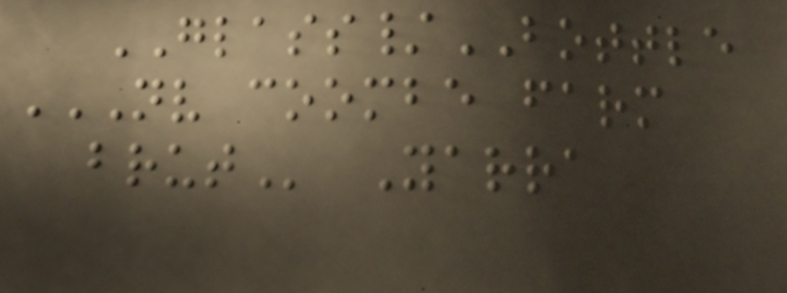GLASS/BOTTLE
NV COOMBE FARM
BRUT Yarra
